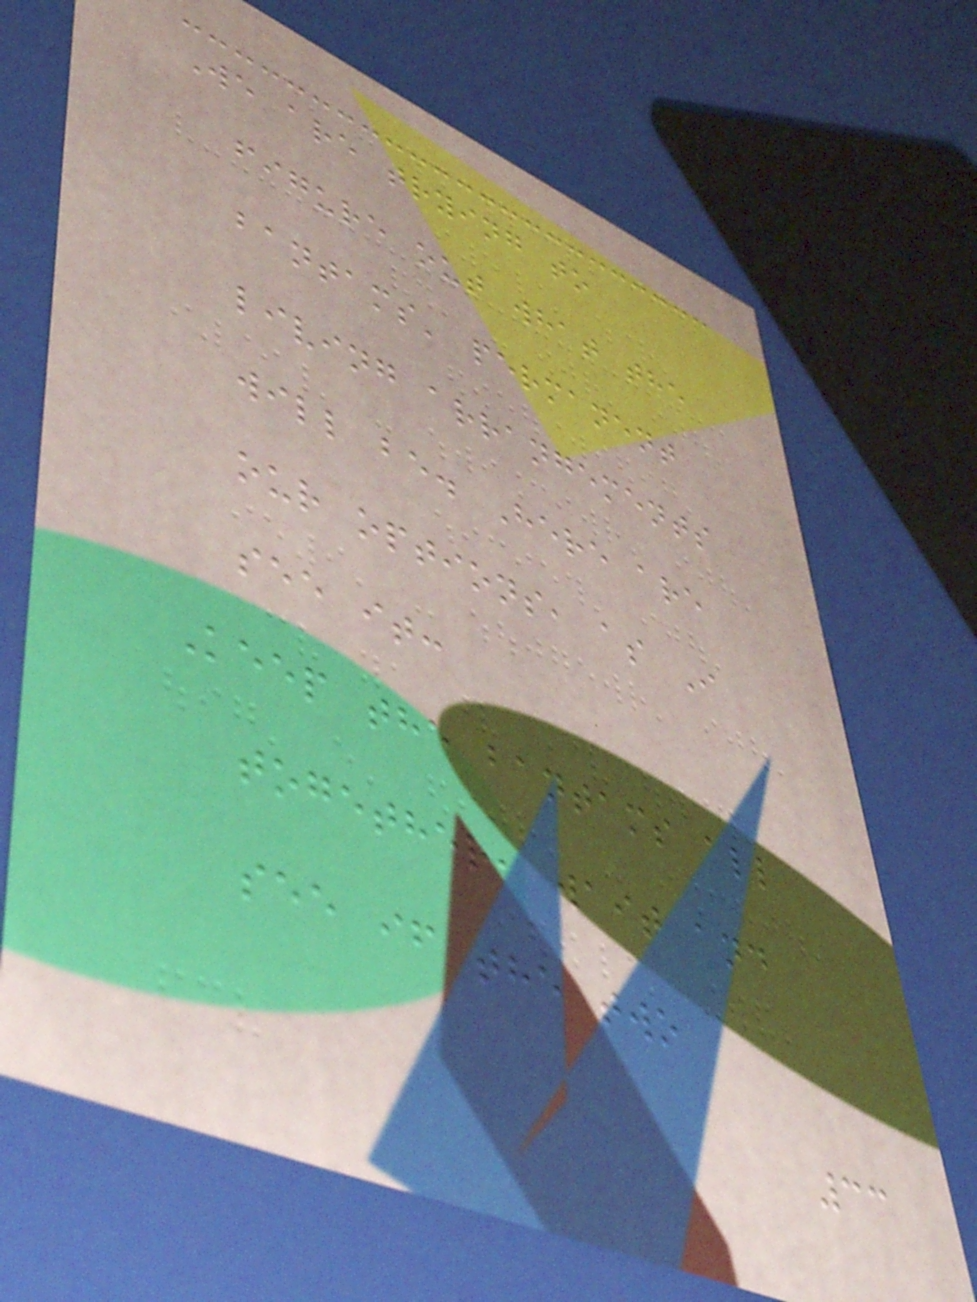We are trying to
figure out what the
bantams' permanent
living arrangements
will be. Here are
our options, as I
see it:
Keep the bantams all
together, wait and
see if the two
33
